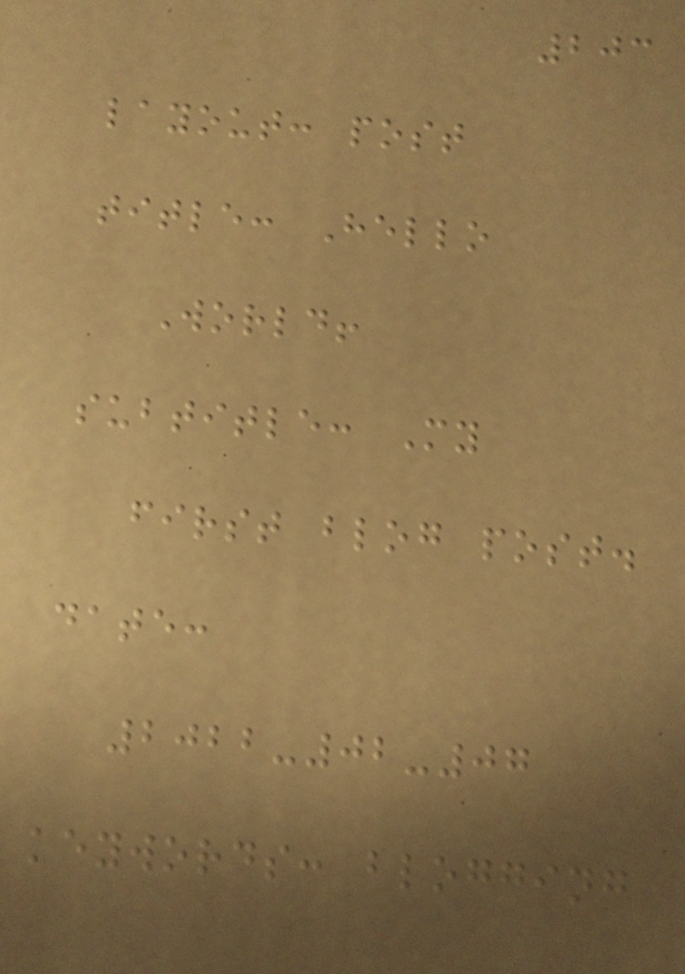203
layout: post
title: Hello
World!
subtitle: My
first blog post.
date:
2022-02-07
keywords: blogging
